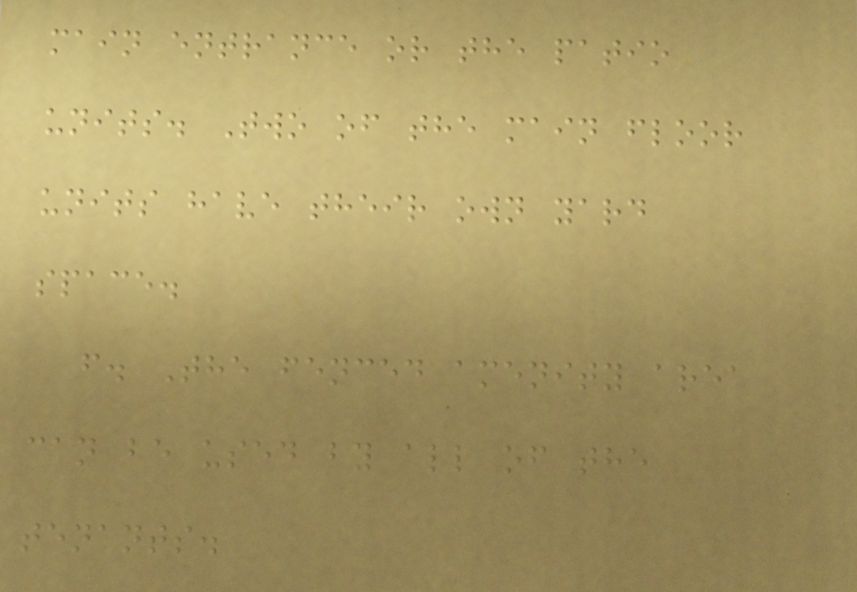main entrance or the patio
units. Two of the main floor
units have their own yard
space.
f. The fenced amenity area
can be used by all of the
tenants.
